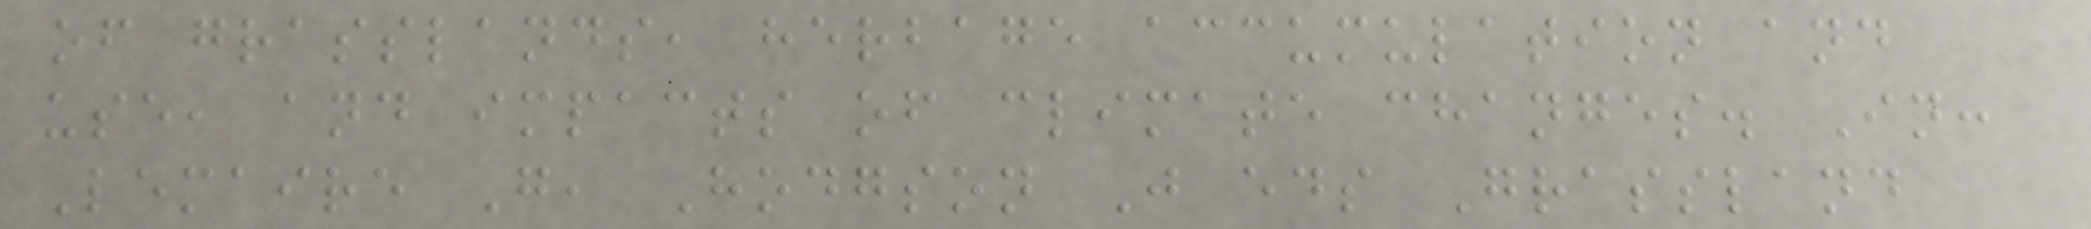of grasslands, herbage accumulation and
use, and impacts of climate changes. In:
Lemaire G, Hodgson J eds Grassland
